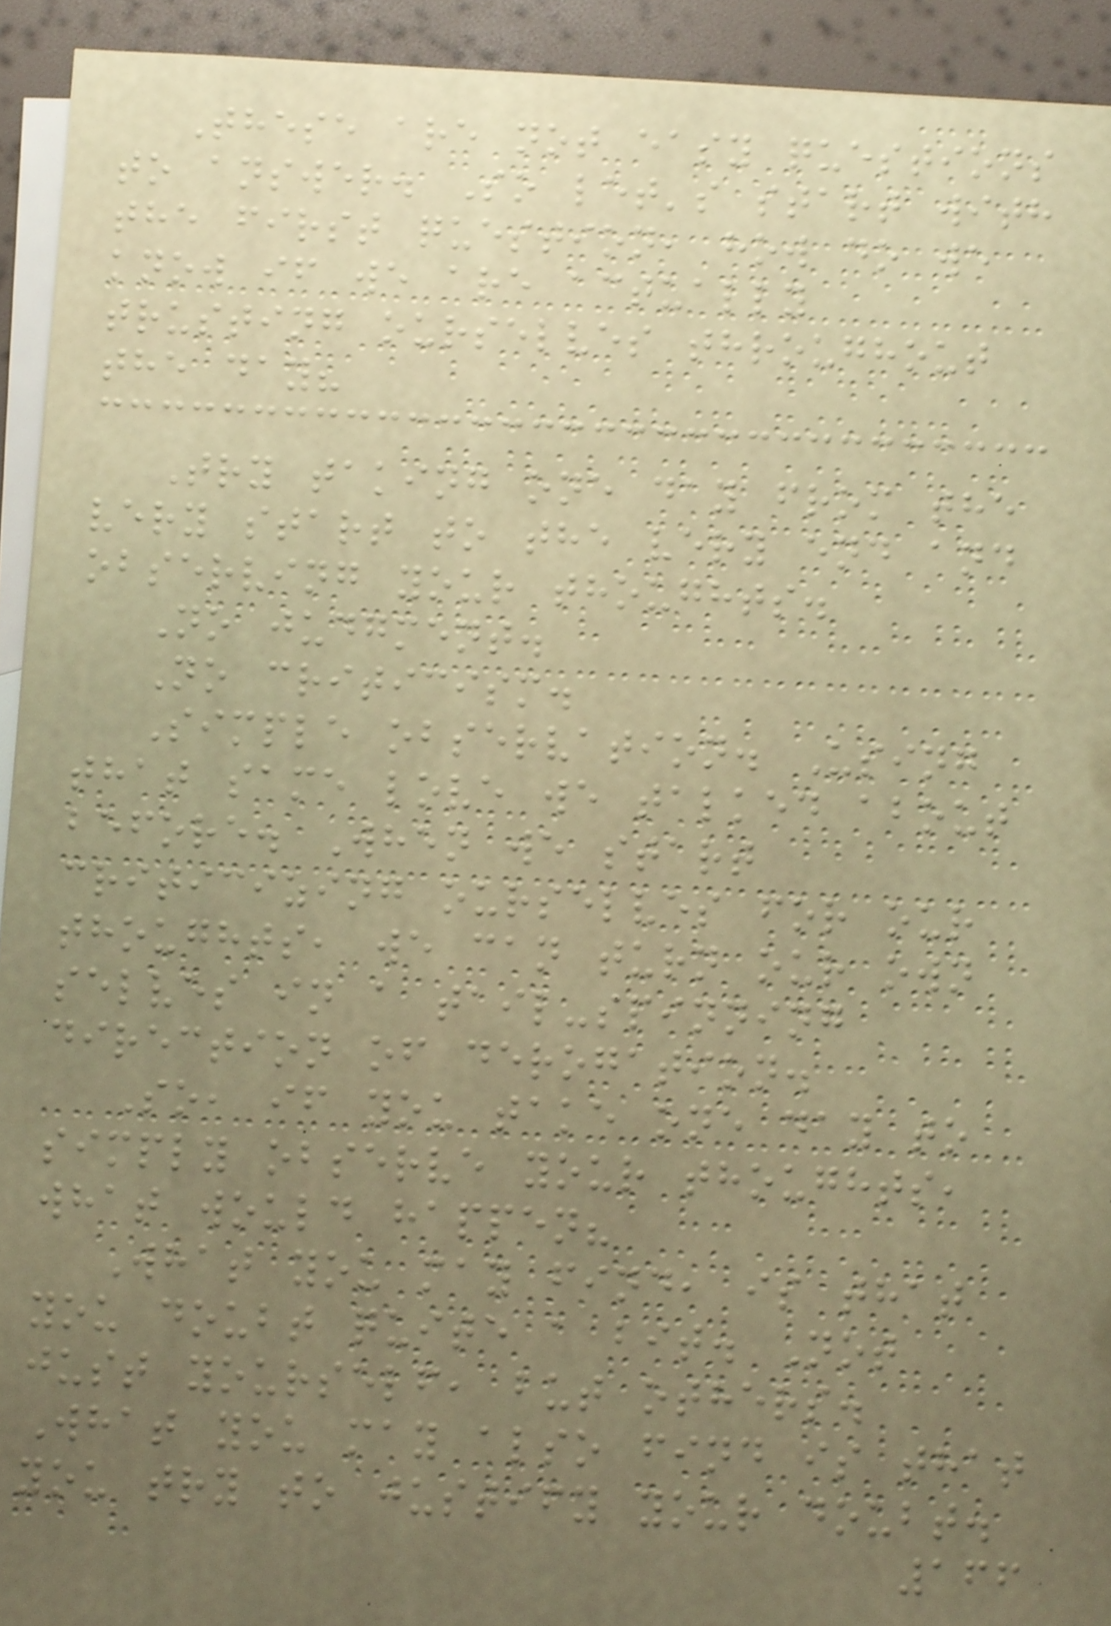These are not easy questions
to answer. So let's start with
the first question, how do we
know if we are actually
trusting ourselves throughout
the day?
Try taking one day from the
very start to the very end and
observing your thoughts.
No judgment.
No criticism.
Simple observation. Using
that same love we talked about
before. When we start
criticizing ourselves for our
thoughts, we can turn our own
selves in a tail-spinning
direction of derogation.
So, if you take one day to
simply observe your thoughts,
what would happen?
What you may find, is that
you doubt quite a bit. Not
just yourself, but others.
What you may also find is that
you try to justify your doubt.
166
